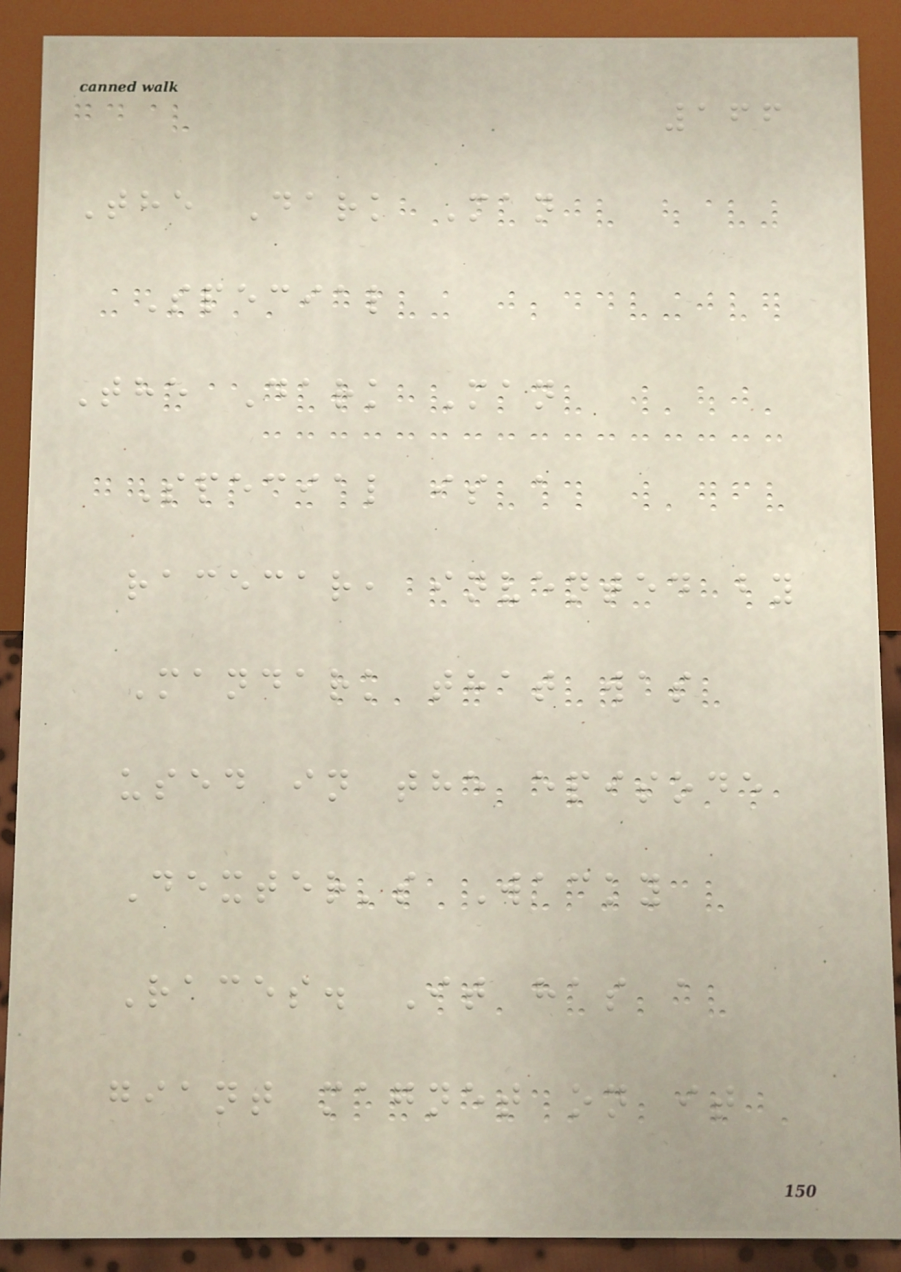166
The Dark Man
Special
The Dark Man
Special is a
racecar, invented by
Mandark that was
used in the episode
Dexter's Wacky
Races. It has a
giant magnet on it
